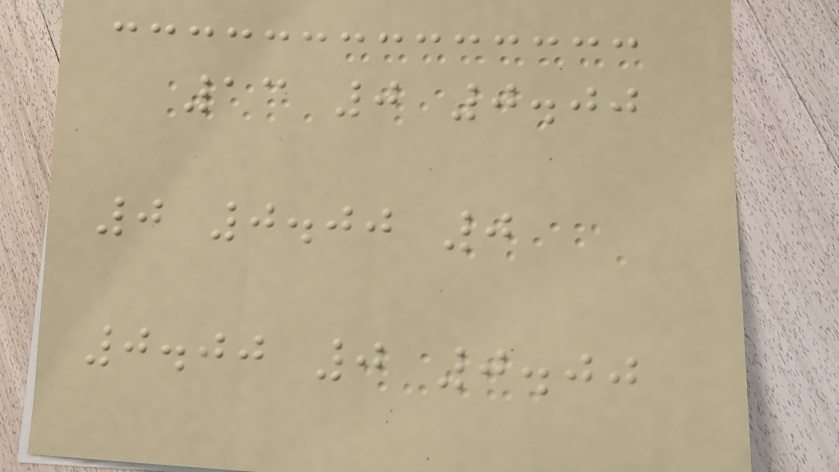13 0 0.00
0 0.00 0
0.00 0 0.00
